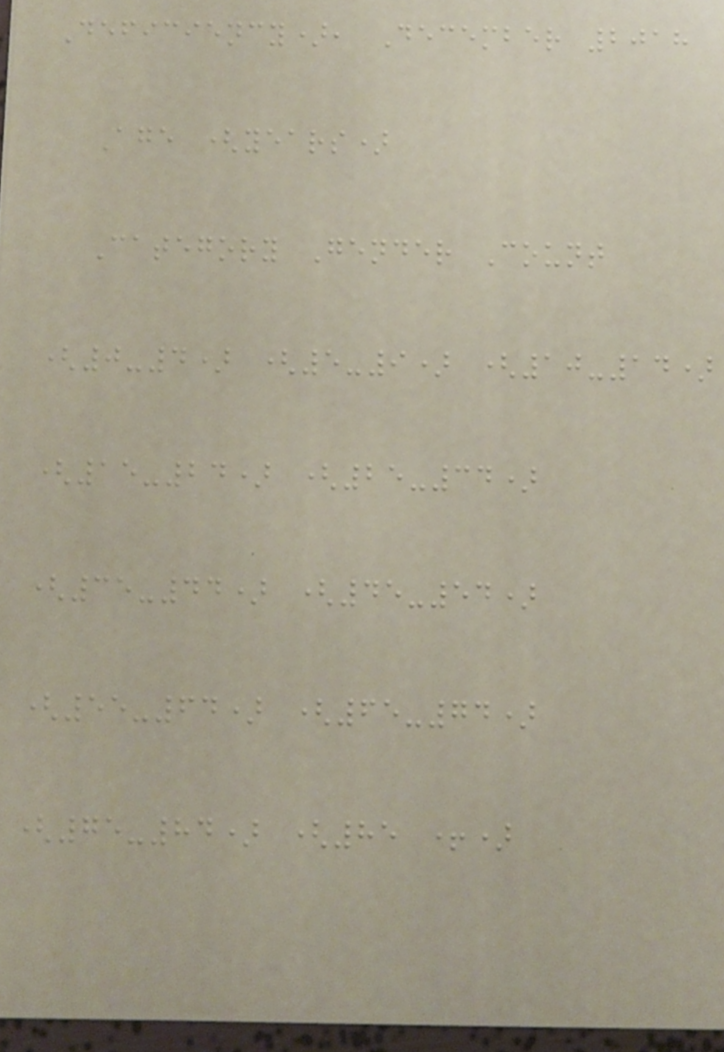Deficiency), December 2018
Age (years)
Category Gender Count
(0-4) (5-9) (10-14)
(15-24) (25-34)
(35-44) (45-54)
(55-64) (65-74)
(75-84) (85 +)
